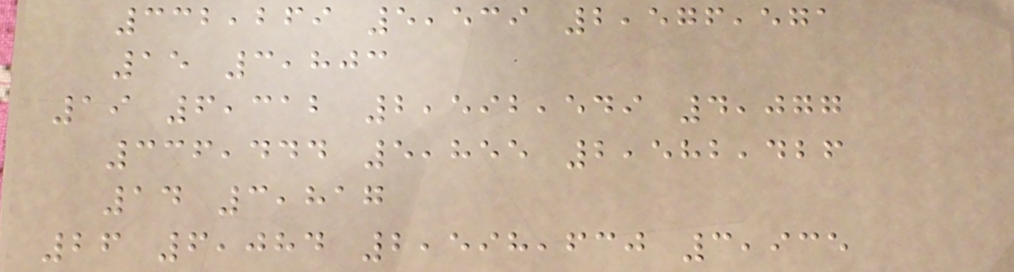332,269 5,539 2,576,571
15 3,803
19 6,312 2,592,549 4,077
336,444 5,855 2,582,426
14 3,817
26 6,084 2,598,630 3,935
